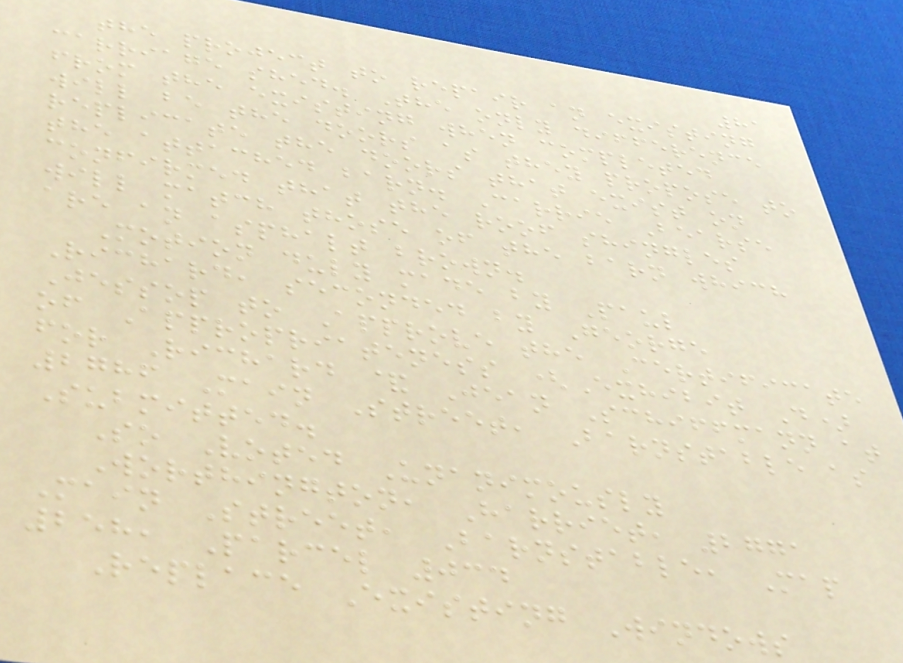81
the project to repair an existing
carriage shed. The only difference
from the existing when completed
will be the doors as they propose to
replicate the doors that exist on
the attached barn. Carrie Bearse
confirmed that the roof shingles
will match those of the barn which
are an asphalt brown.
Motion duly made by Paul
Richard, seconded by George
Jessop to Approve the Certificate
of Appropriateness (Exhibit D)
for Richard & Jean Schiffmann at
2786 Main Street, Barnstable as
Submitted.
So Voted Unanimously
Worthington, Harriet, 2771
Main Street, Barnstable, Map
258, Parcel 034
Replace Existing Windows
